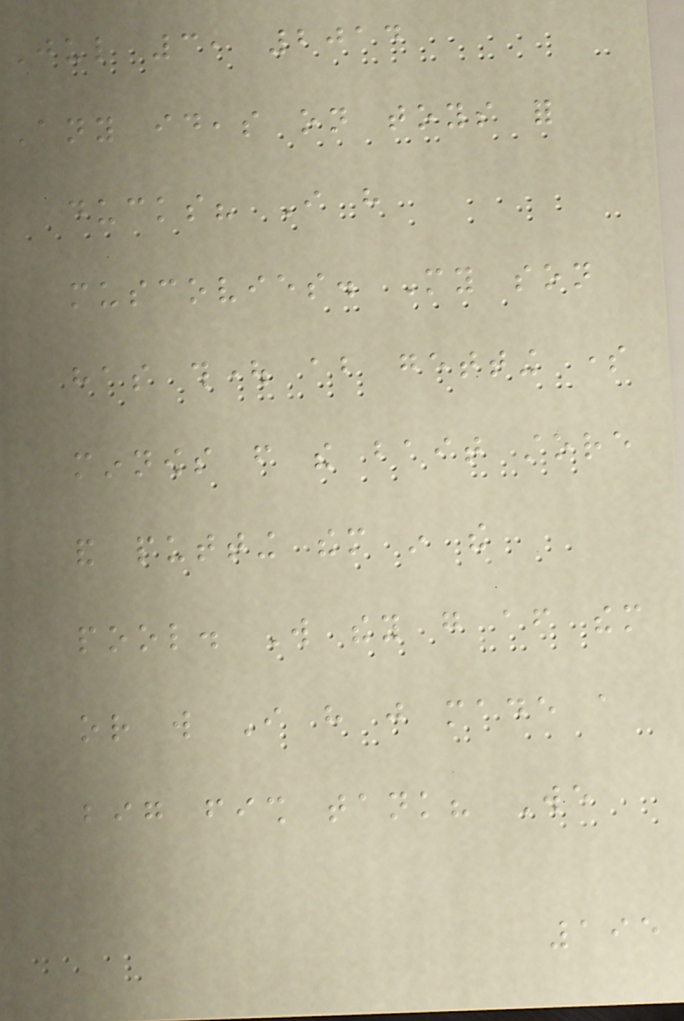Jul 3, 2014
Any ideas on toys for
ducks? I have
muscovies. My son
has thought about getting some
minnows from the bait store
and putting them in the
pool. Will they go after them
or will I have just made a
big fish tank? We
195
